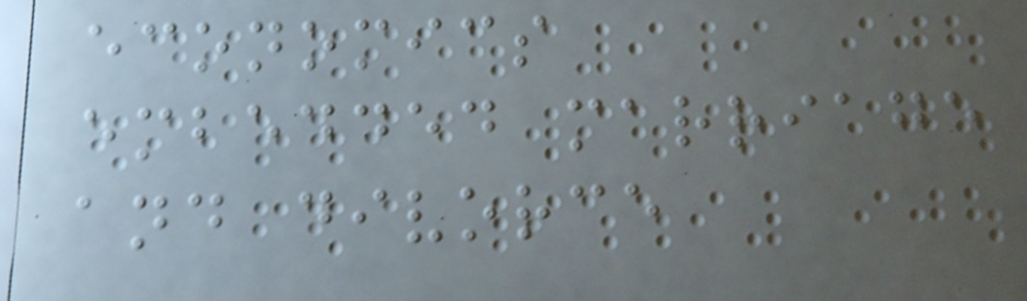economics
embedded marriage
and divorce
